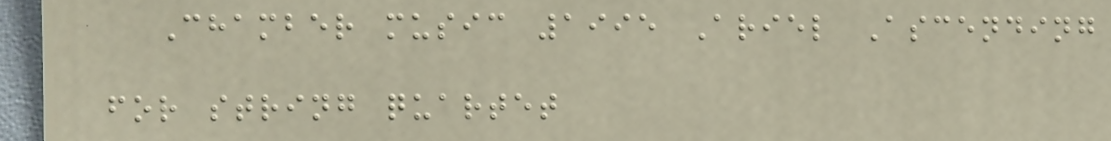Chamber music 1995 Ariel Ascending
for string quartet
